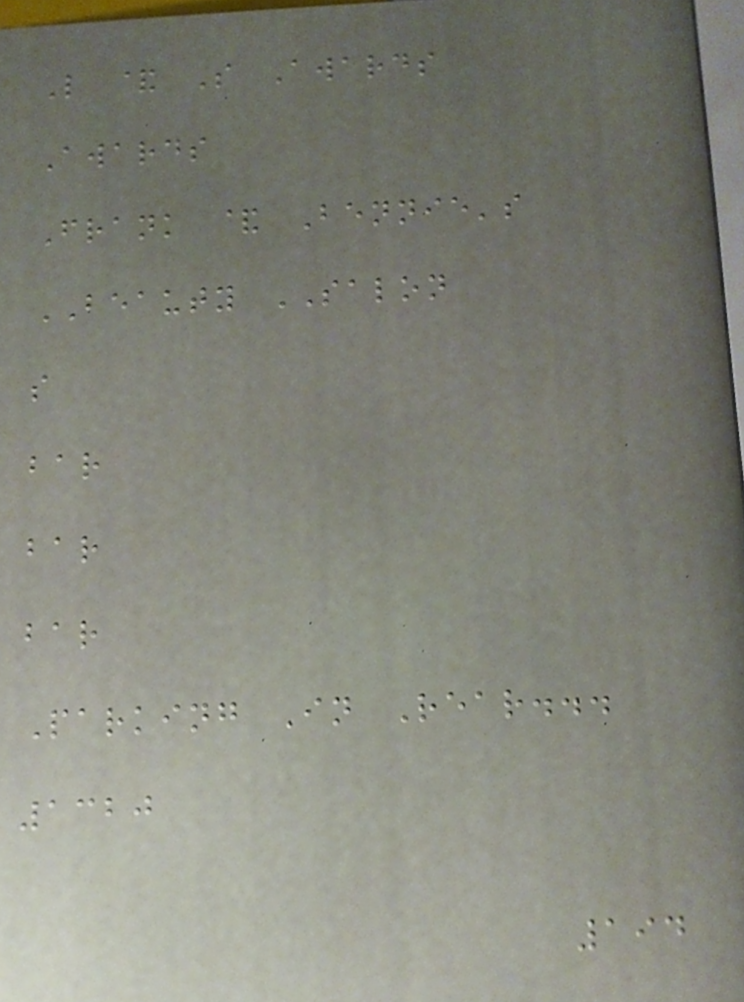L & S Awards
Awards
Frank & Bennie's
BEAUTY SALON
s
bar
bar
bar
Parking In Rear...
1320
194
